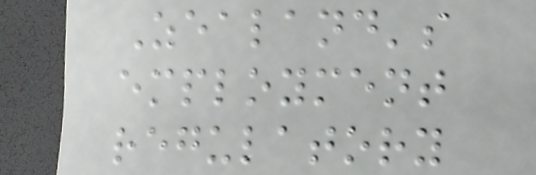Zealand's
employment
regulatory
